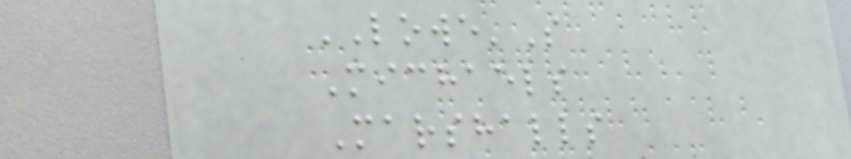LOWE'S
Michaels
Marshalls
